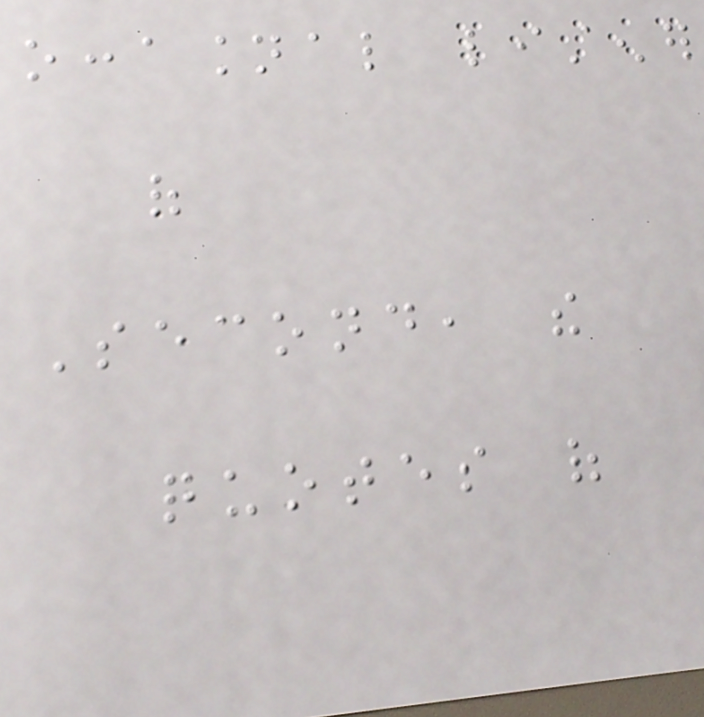occasional listener
of
Second, the
quotes of
